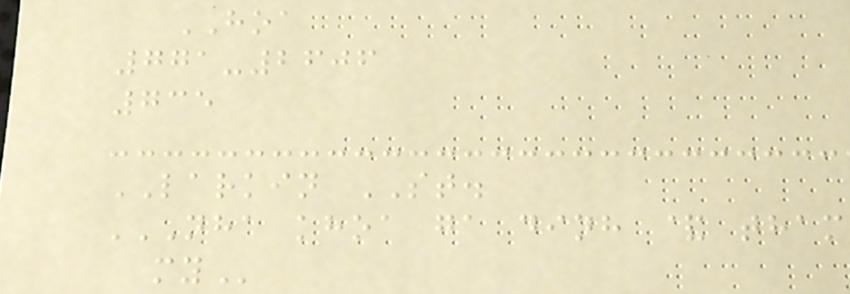HOA
771-2606
735
LARKIN ST.
NHA KHOA GA DINH & THAM
MY
